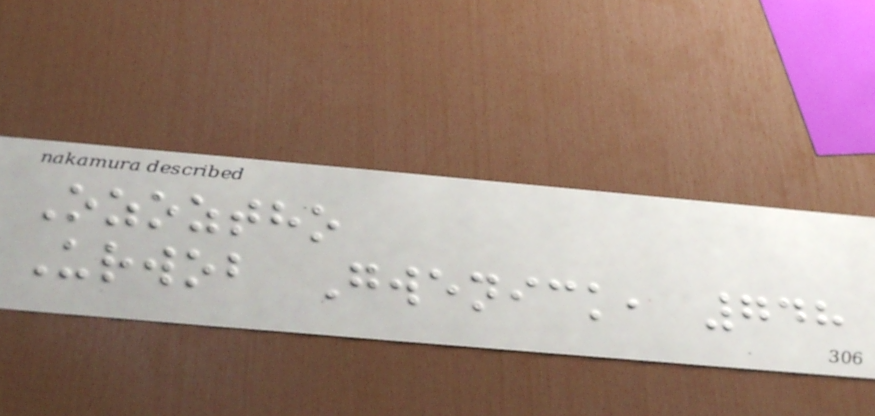Ozoztho
Urwob Gwenick, 748
